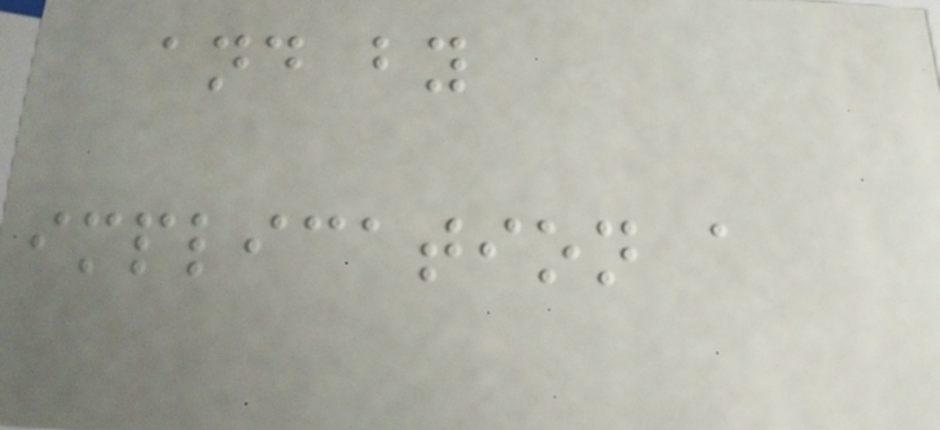and by
implication a
